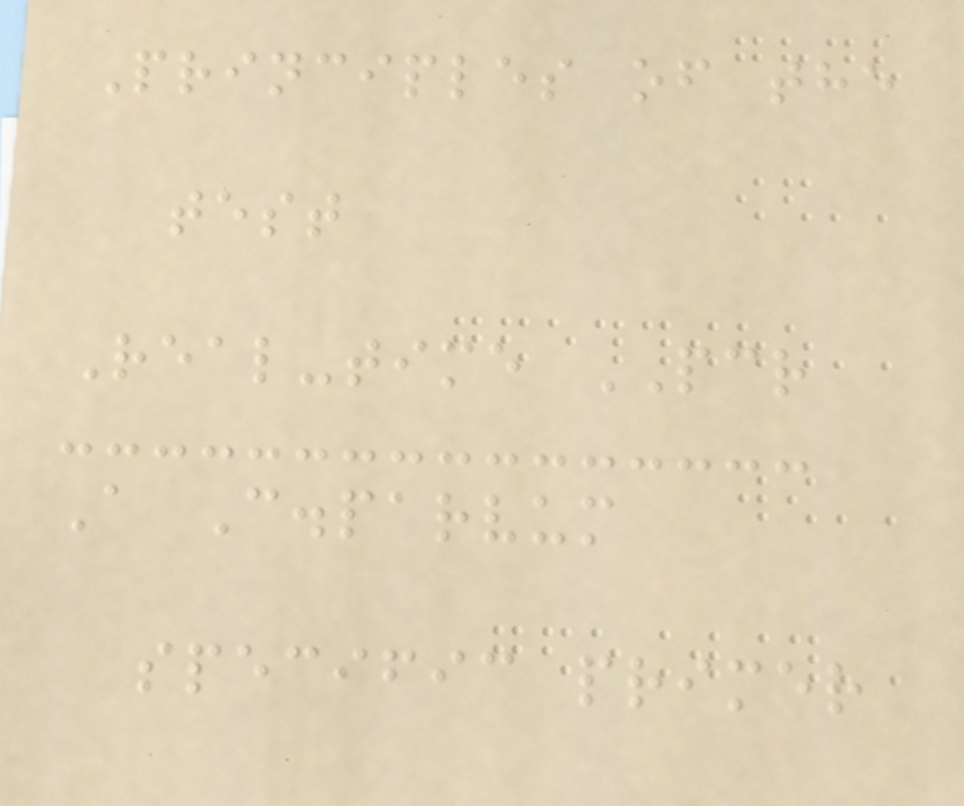Principles of the
test
Real-time PCR
A C.parvum
specific primer
